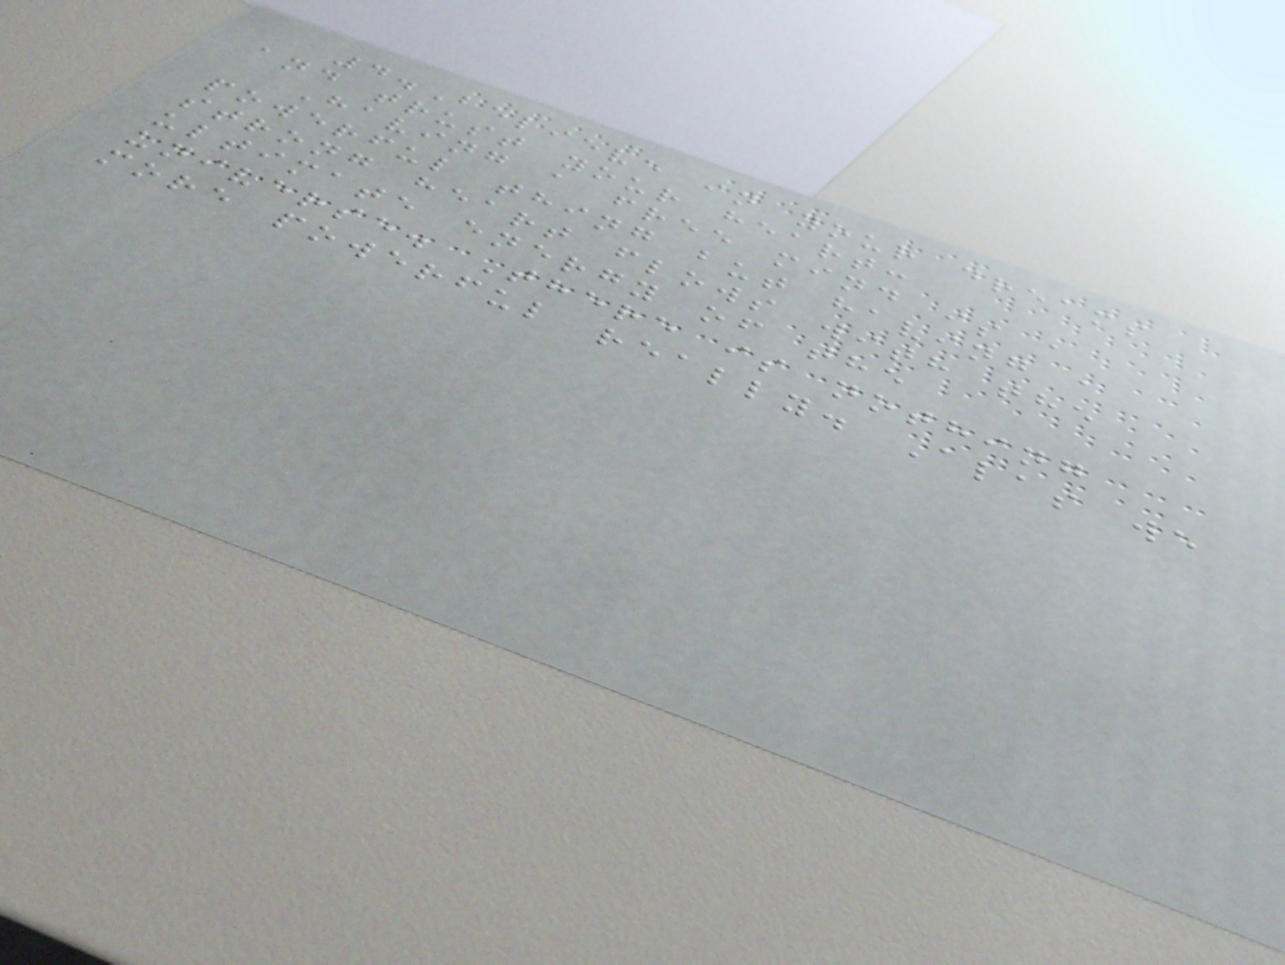4.Believe in your dreams
and trust your heart:
Having a free mind is a
powerful thing but having a
strong heart flows with the
ultimate energy of the
universe. There is nothing
more powerful really. Alas we
